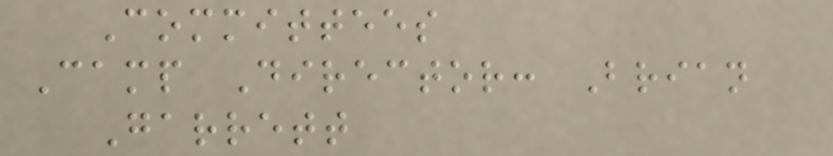Committees
Camp Director: Brian
Garrett
